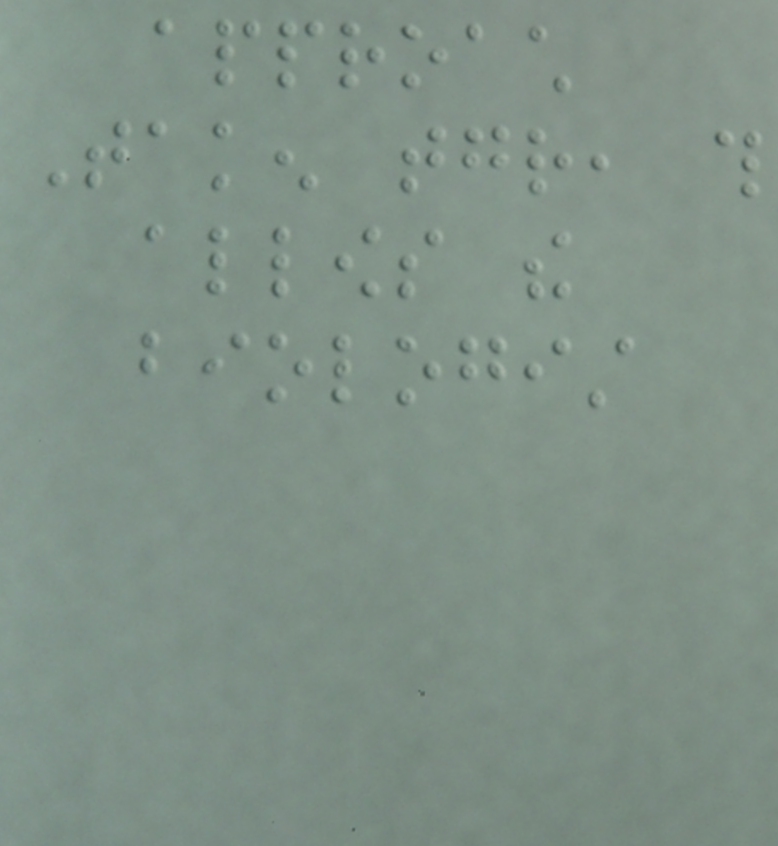approach
Taken together, this
allows the
biologist
